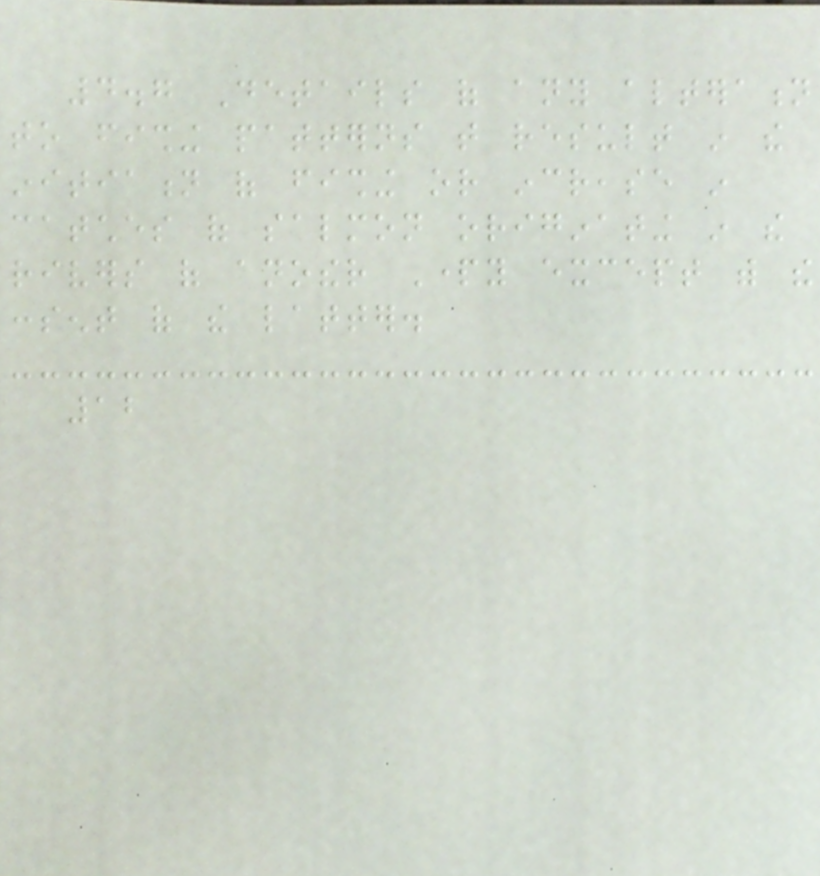4.7 Details of any alteration
to fishing patterns that result in the
initiation of fishing or increase in
catches of salmon originating in the
rivers of another Party except with the
consent of the latter.
12
